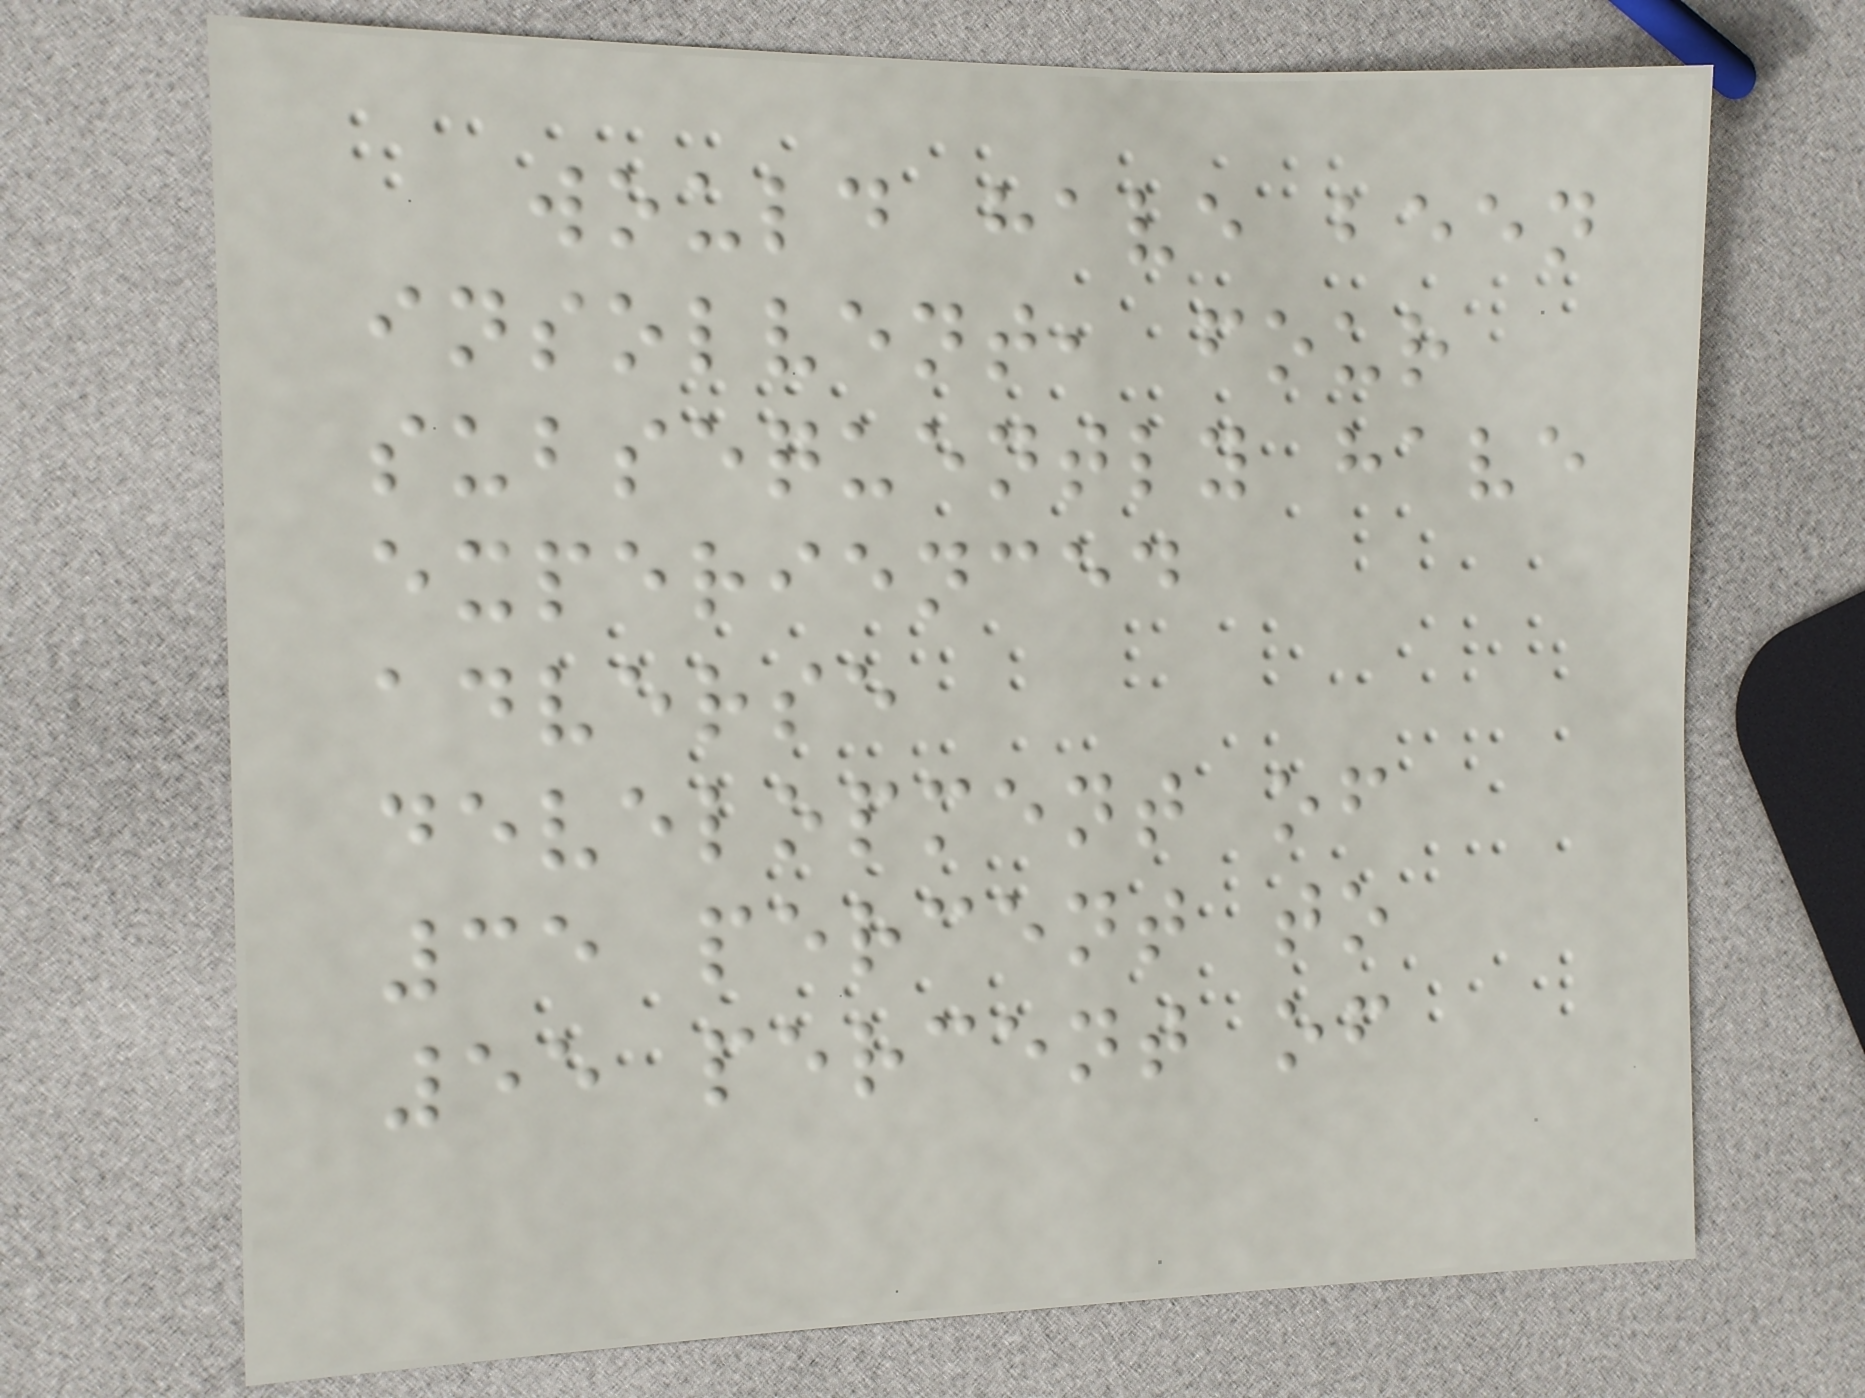would have been
insolvent, four
subsequently have
experienced
adverse
development of
35 percent to
55 percent of
